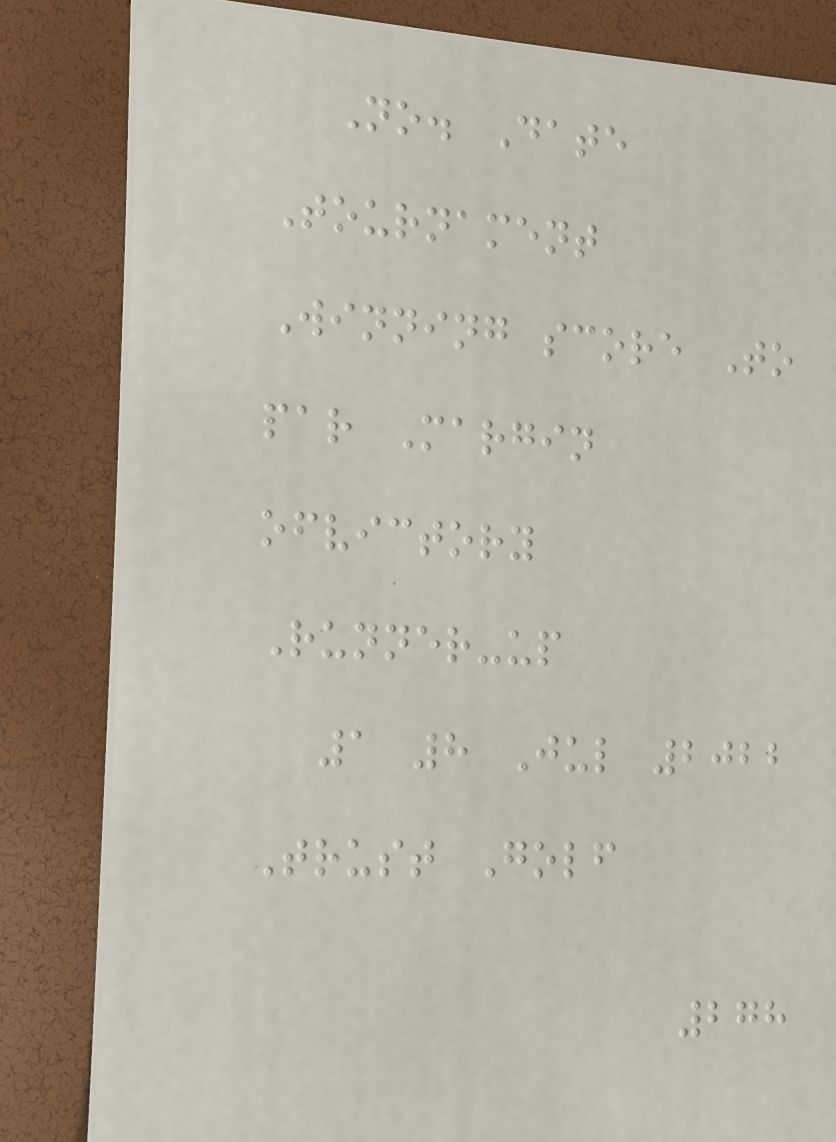No. Date
Tournament
Winning score To
par Margin
ofvictory
Runner-up
1 8 Jul 2022
Trust Golf
278
